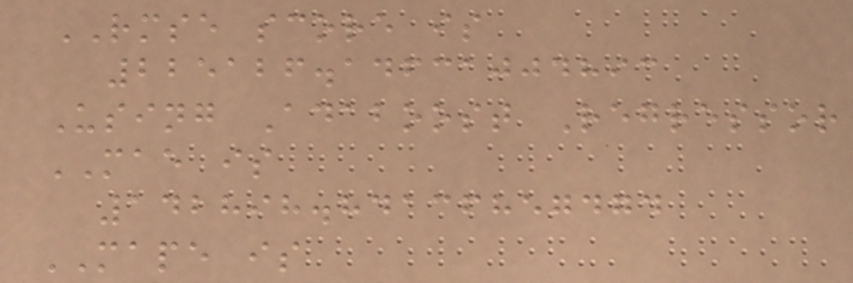RMSE score is
225126.14631004893
Using Adaboost Regressor
MAE is
142898.84136857474
MAPE is
